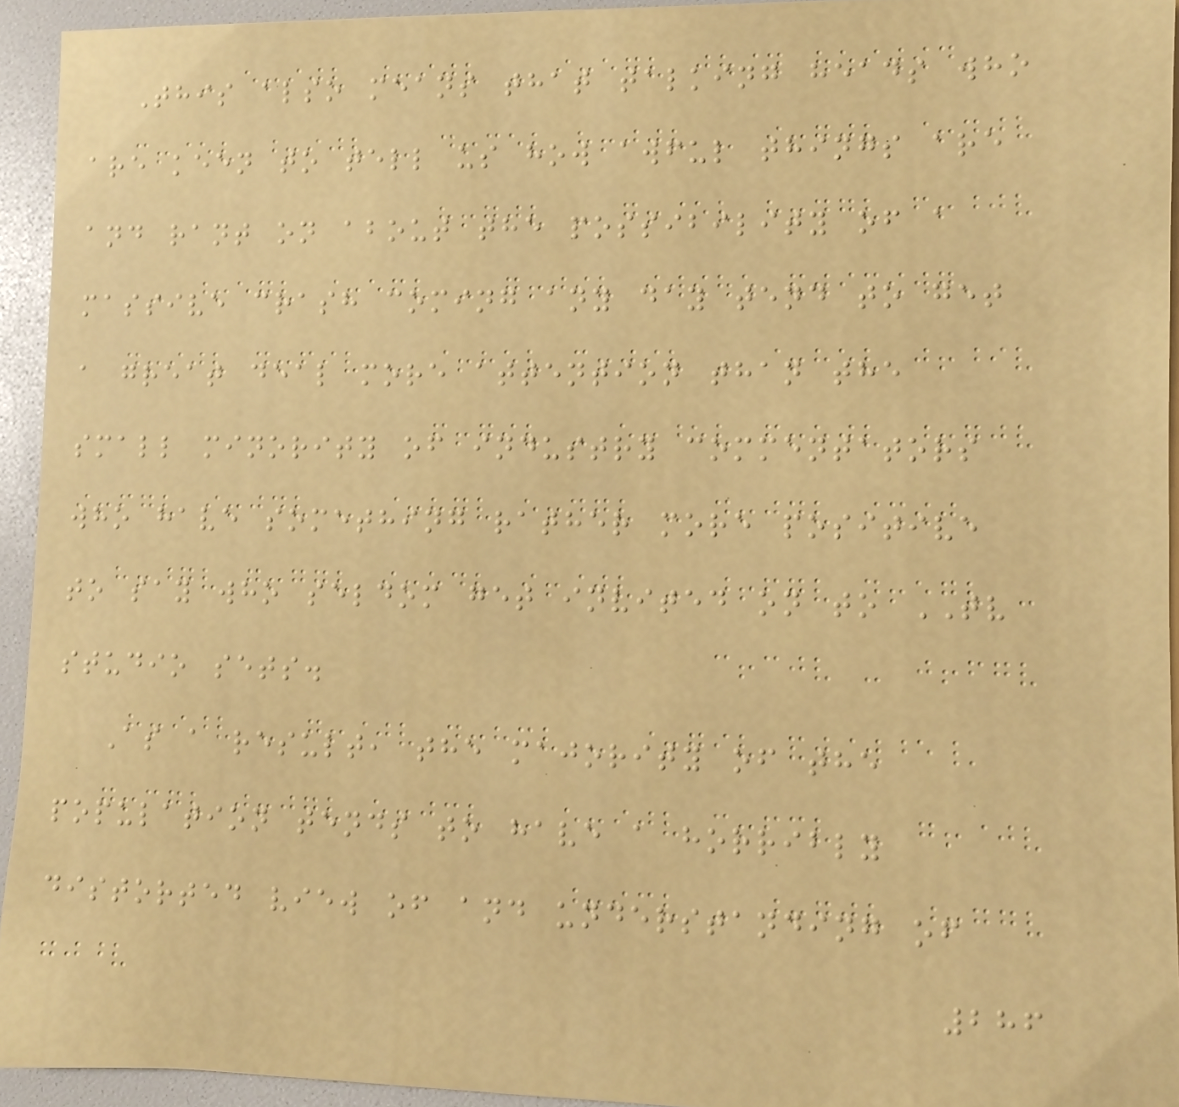This also means that talking heads who
are keen to tell us how awful things are
and rant on about the possibility of a
massive crash coming any day tend to get
a great deal more attention than the
small minority of industry commentators
who have something rather more positive
to say who seldom get invited on to TV
studio sets.
As a result, the majority of the
population tends to have a horribly
distorted view of and understanding of
286
